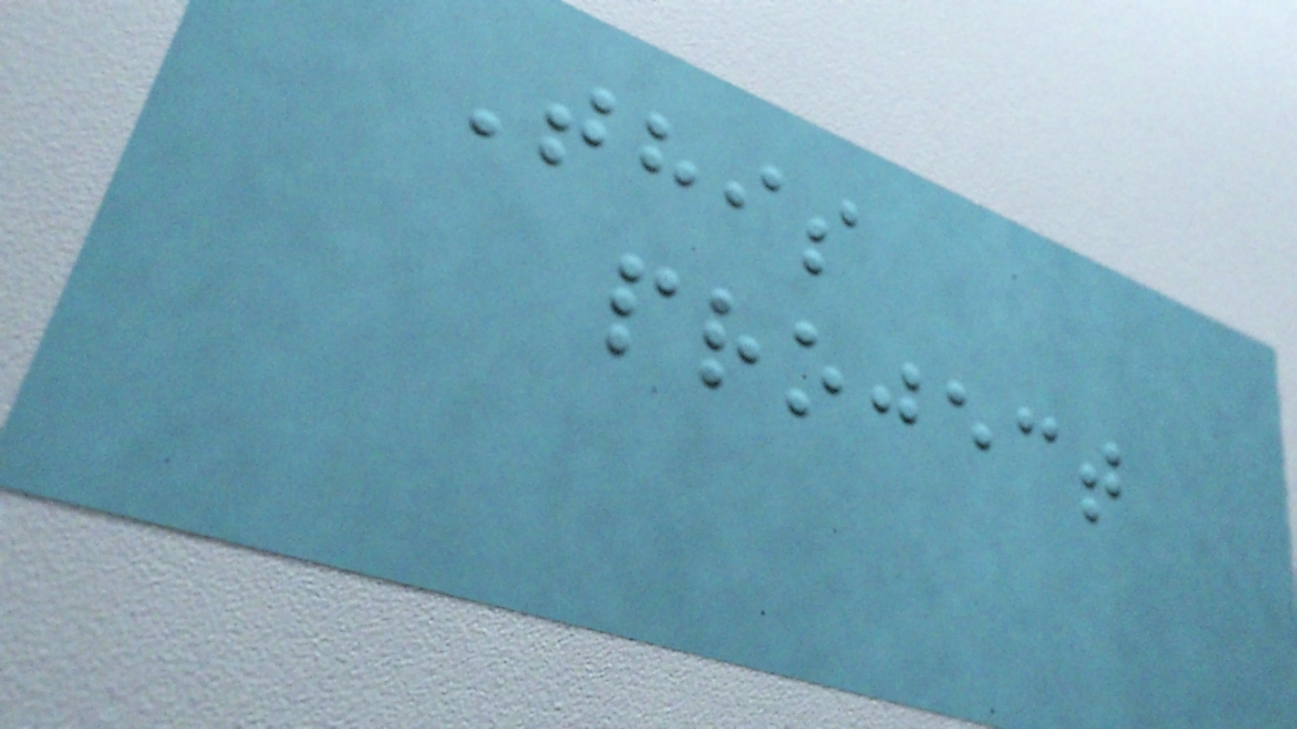This
project
